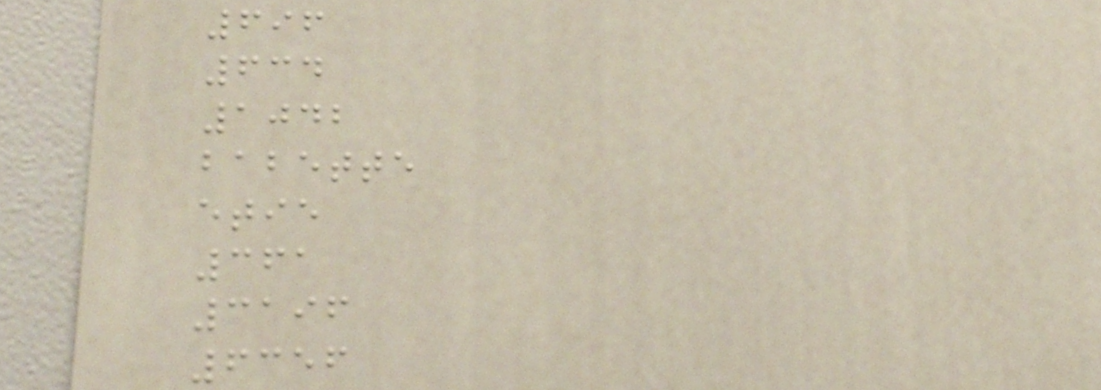696
634
1042
babette
etie
361
3196
6356
